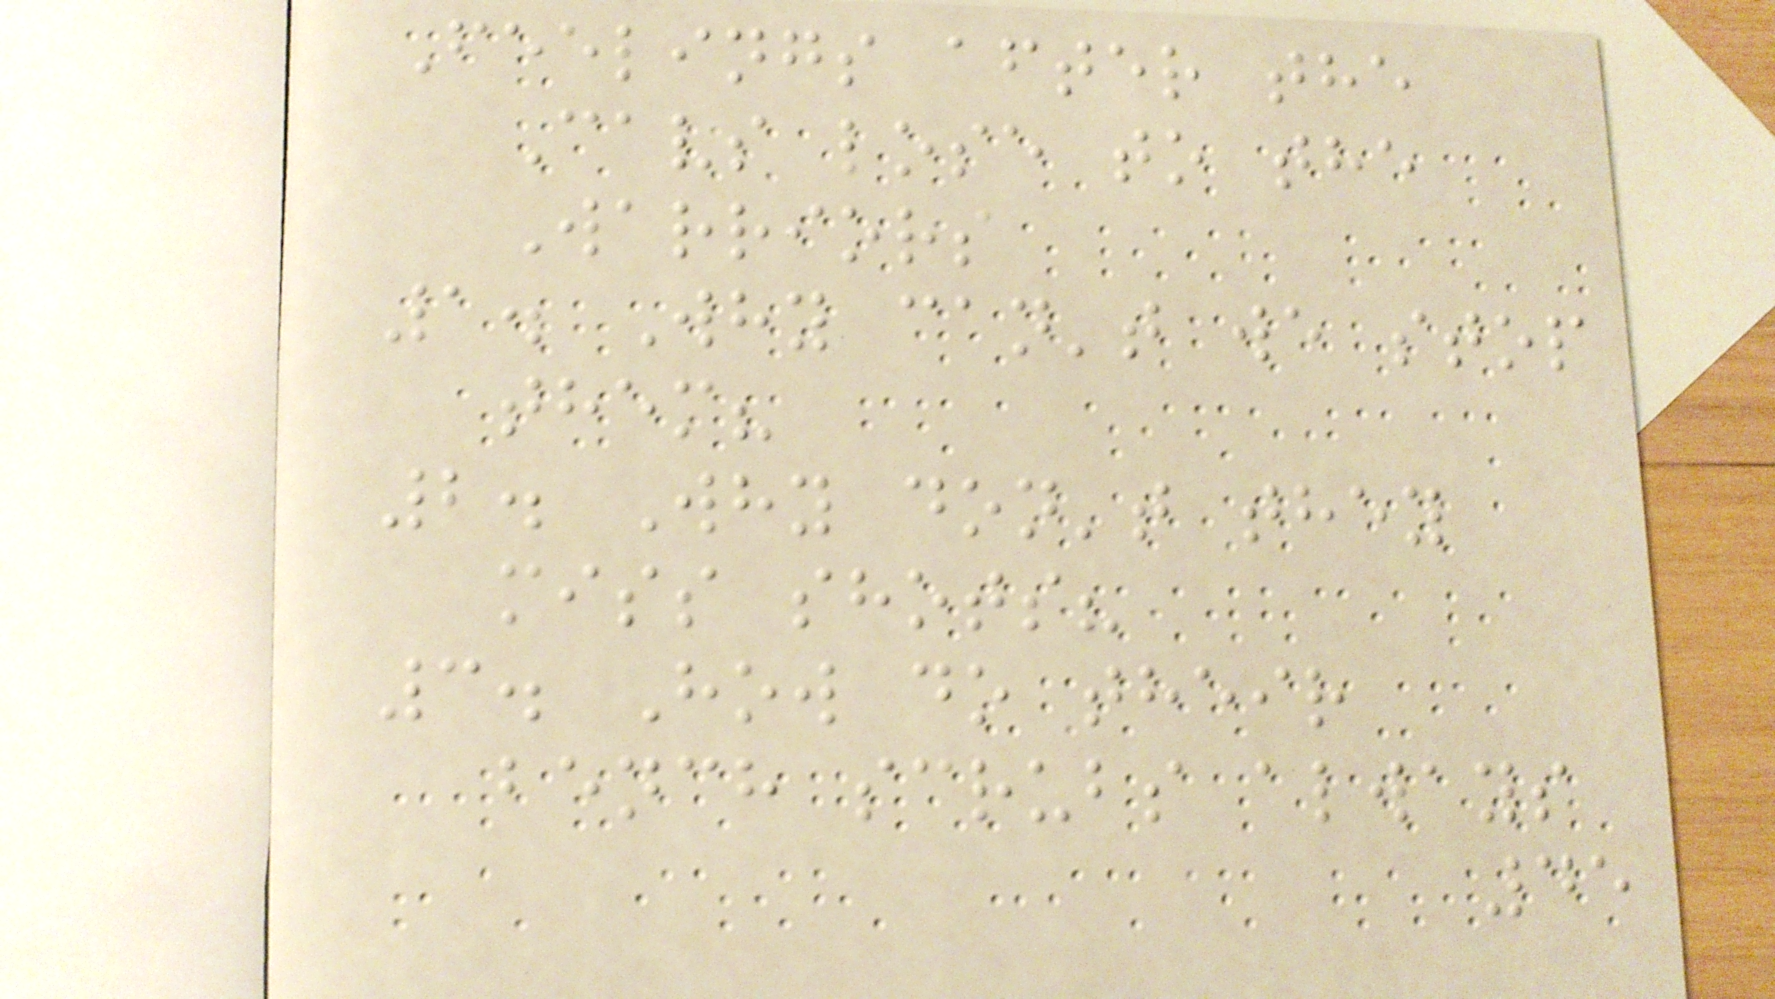Feelings after the
Cavs lose to the
Warriors
1. Why can't we stop
them?
2. Why don't they
miss shots?
3. How do their
bench scrubs always
45
